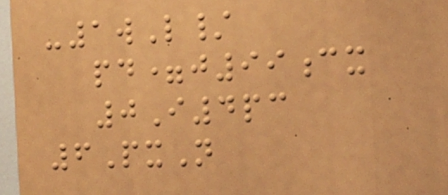-1wL/
pd=j99cx
0I4pc
6PxN
